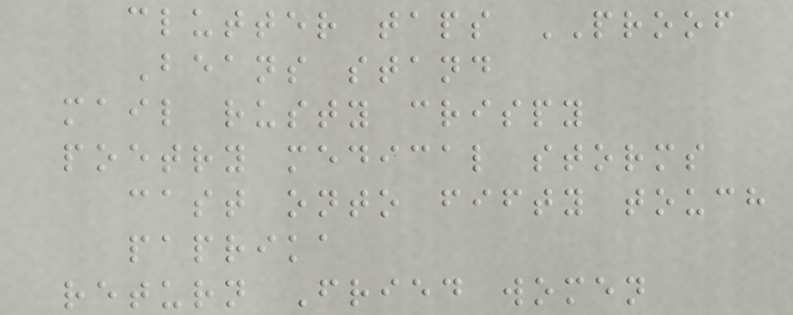clutter taps PROOF
Beans stand
mail rusty crispy
poetry medical storms
cast onto fifty touch
paprika
return Fried women
